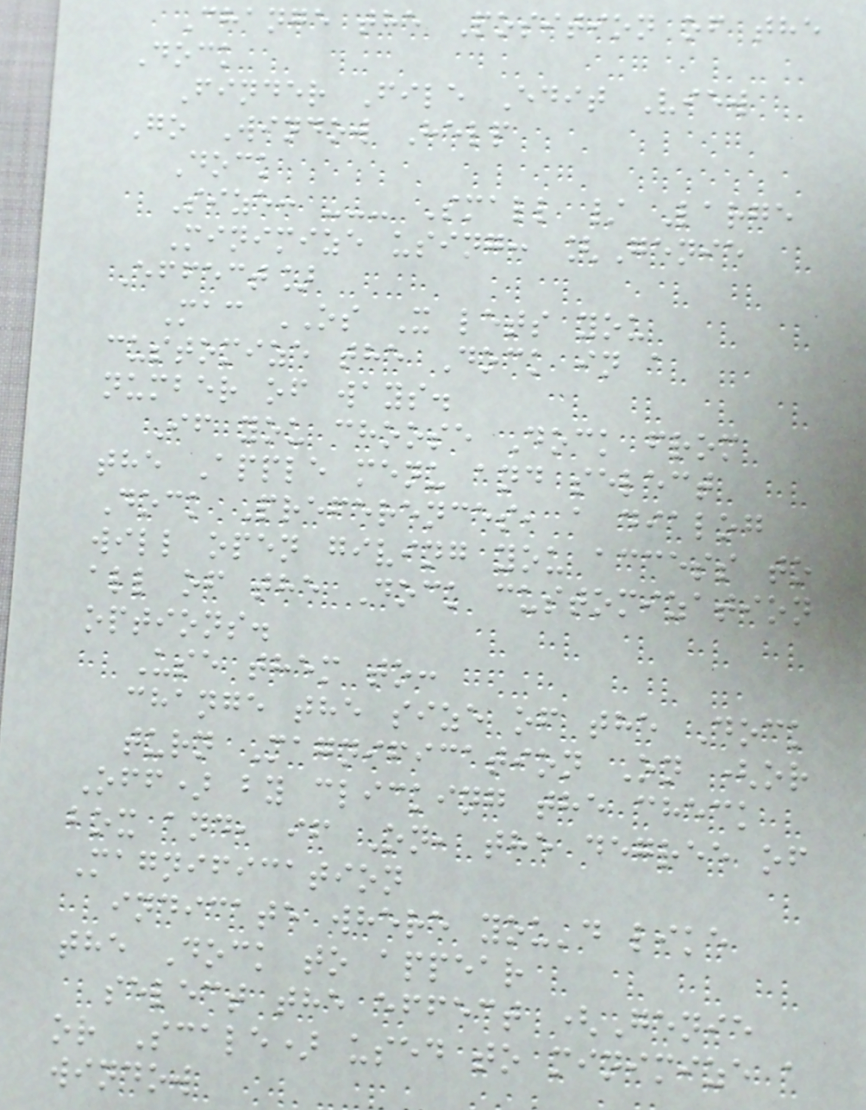Change the Position of the
Dock
Finder File Edit View
Go Window Help
Dock
Size: --- Small / Large
Minimize using: [Genie
Effect]
Mac OS X lets you
customize the Dock in a
number of ways.
If you choose Dock from
the Apple menu and select
Dock Preferences, a dialog
will open giving you access to
all of the Dock customization
options.
Use them to:
change the size of the Dock
turn Magnification On (or
Off) by clicking the check
box and, if On, the degree of
Magnification
indicate where you'd like
the Dock to appear
select the effect (Genie
or Scale) used to minimize a
window
